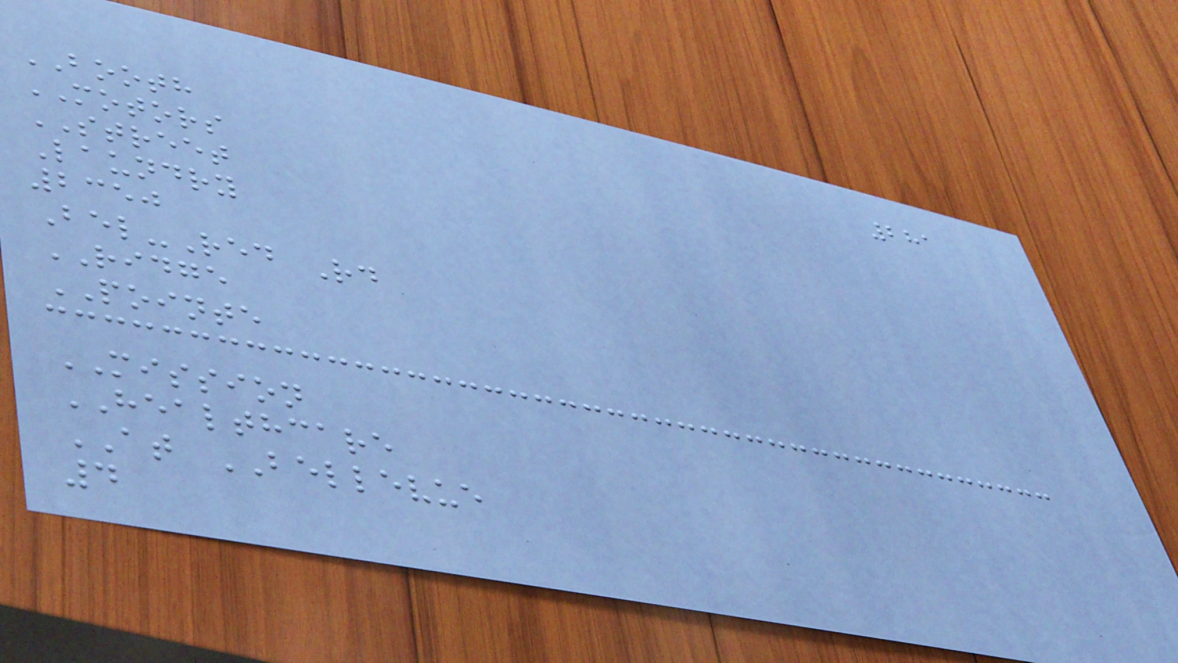281
BOOTH
MOTORS
STREET
Laundry
2350
Bel-Red Rd
RIDGE
POINTE
MISSION
HEALTHCARE
AT BELLEVUE
4
